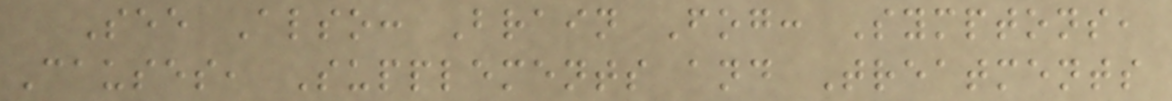See Also: Brain Fog: Symptons,
Causes, Supplements and Treatments
